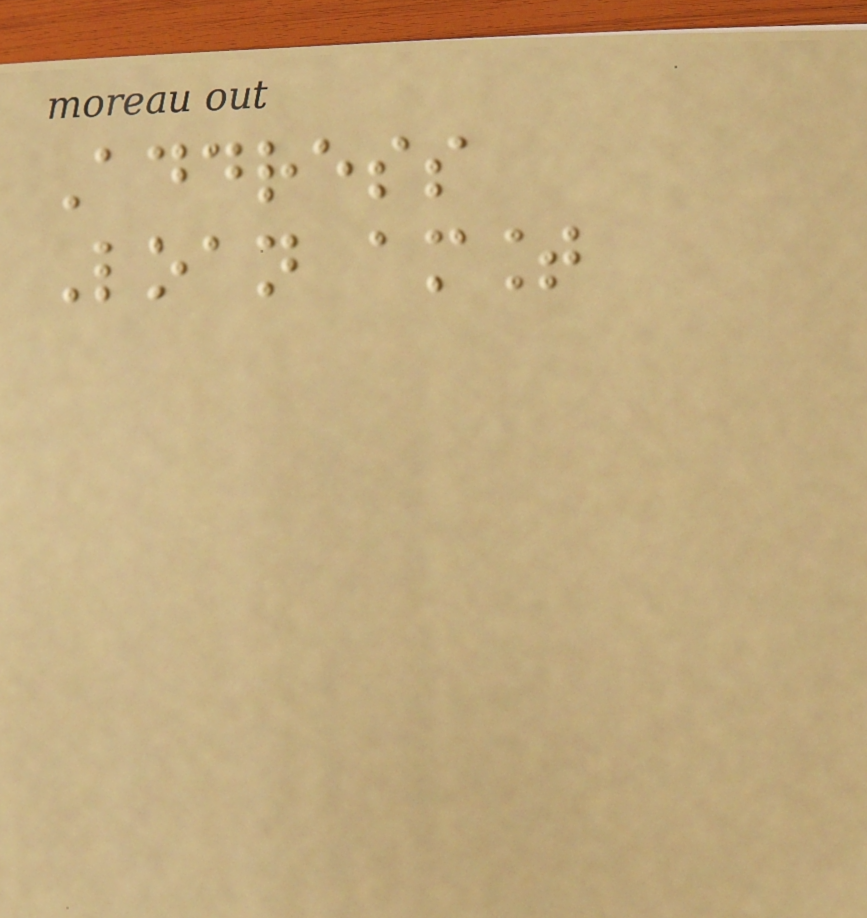Address
Loan amount
